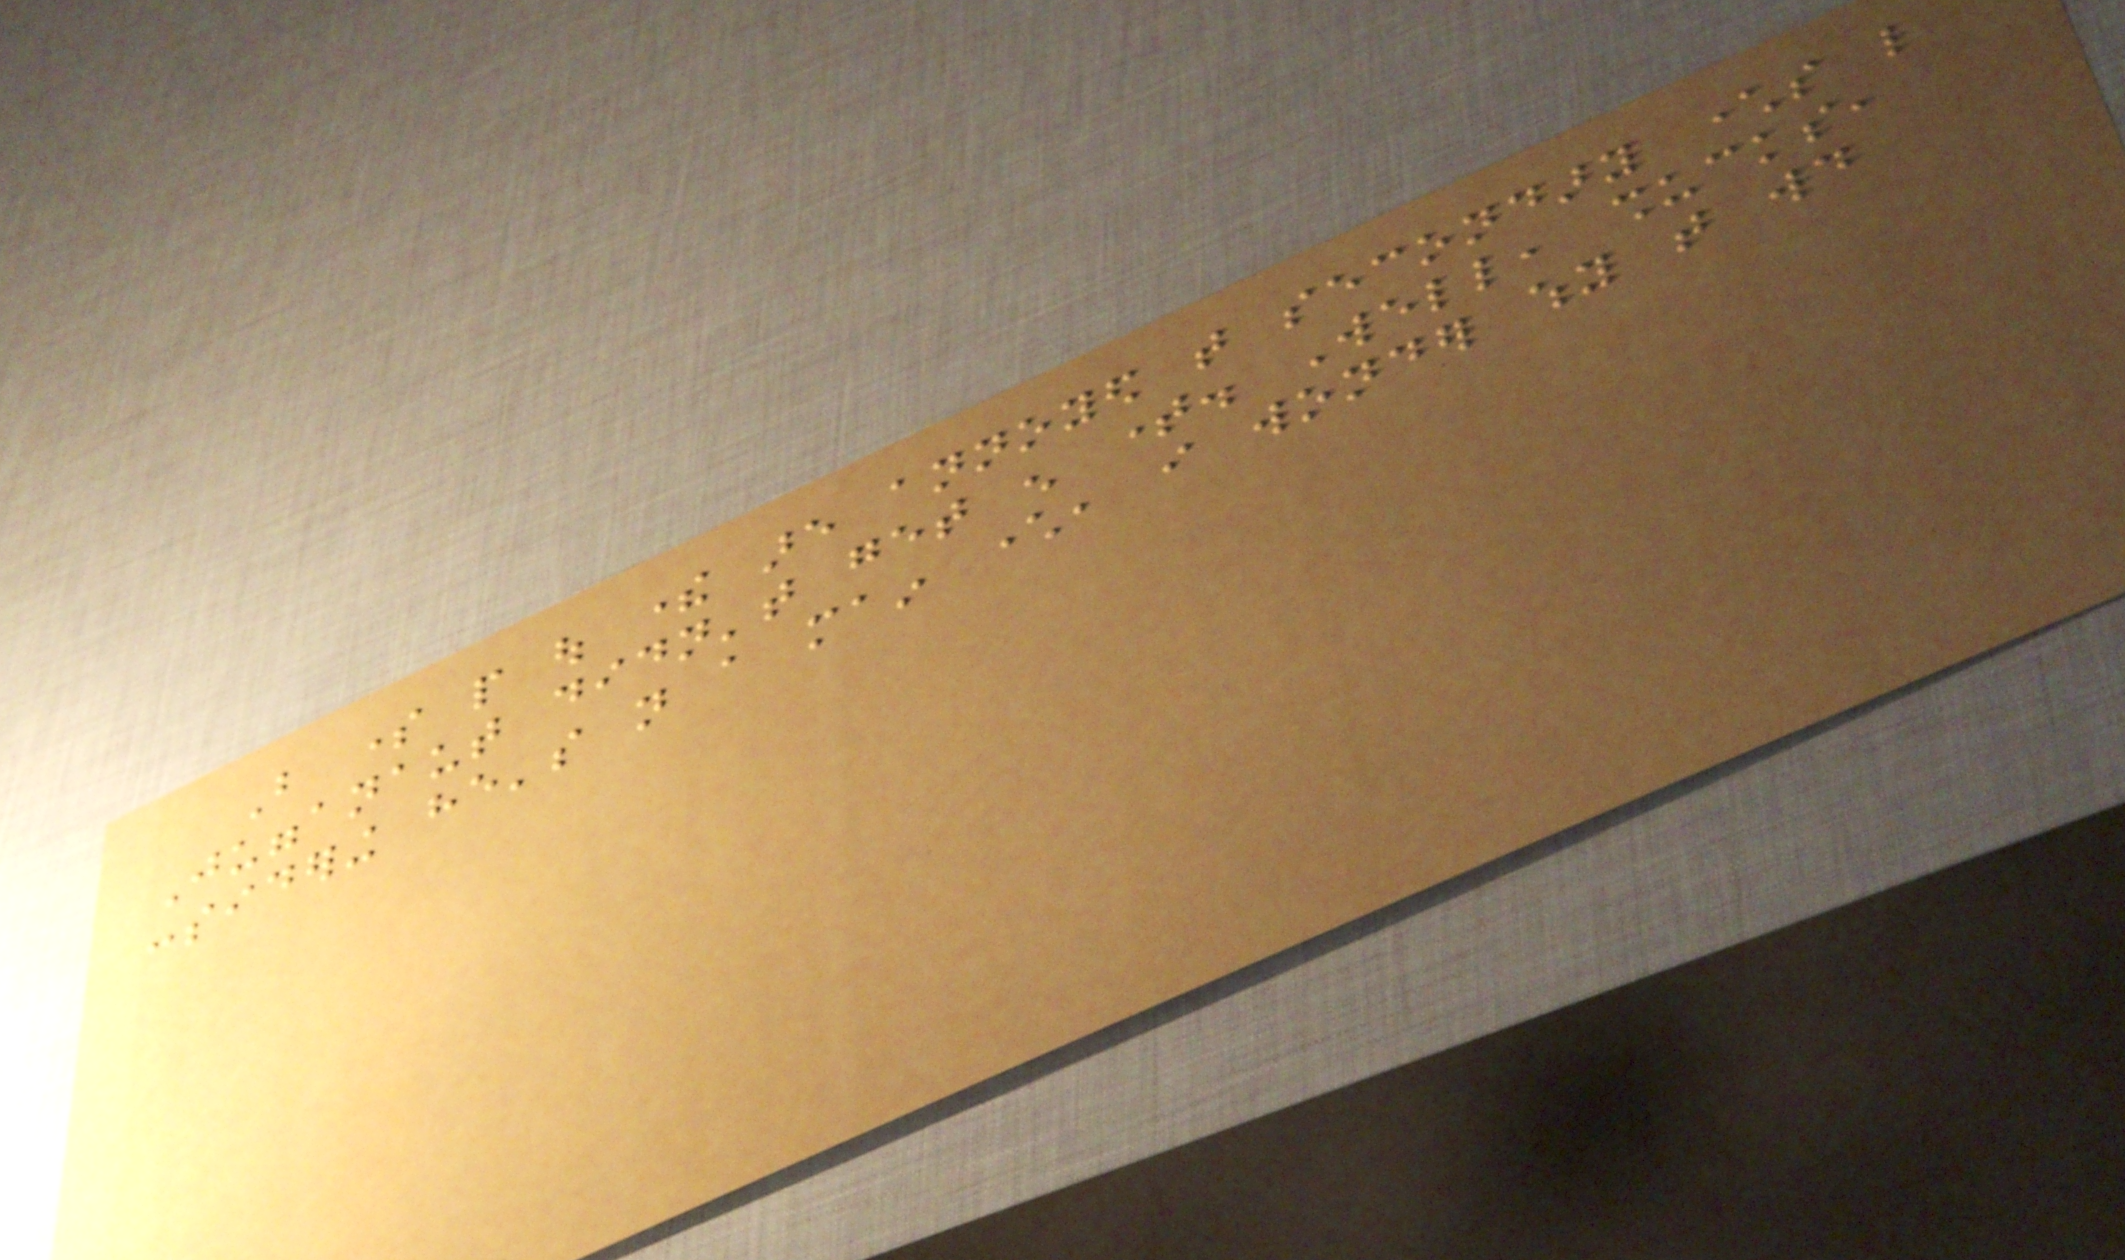But some people out there are annoyed that secondary characters like
Jugganaut didn't get enough time. Well, shucks,
considering he's not a main character, i wonder why that would
